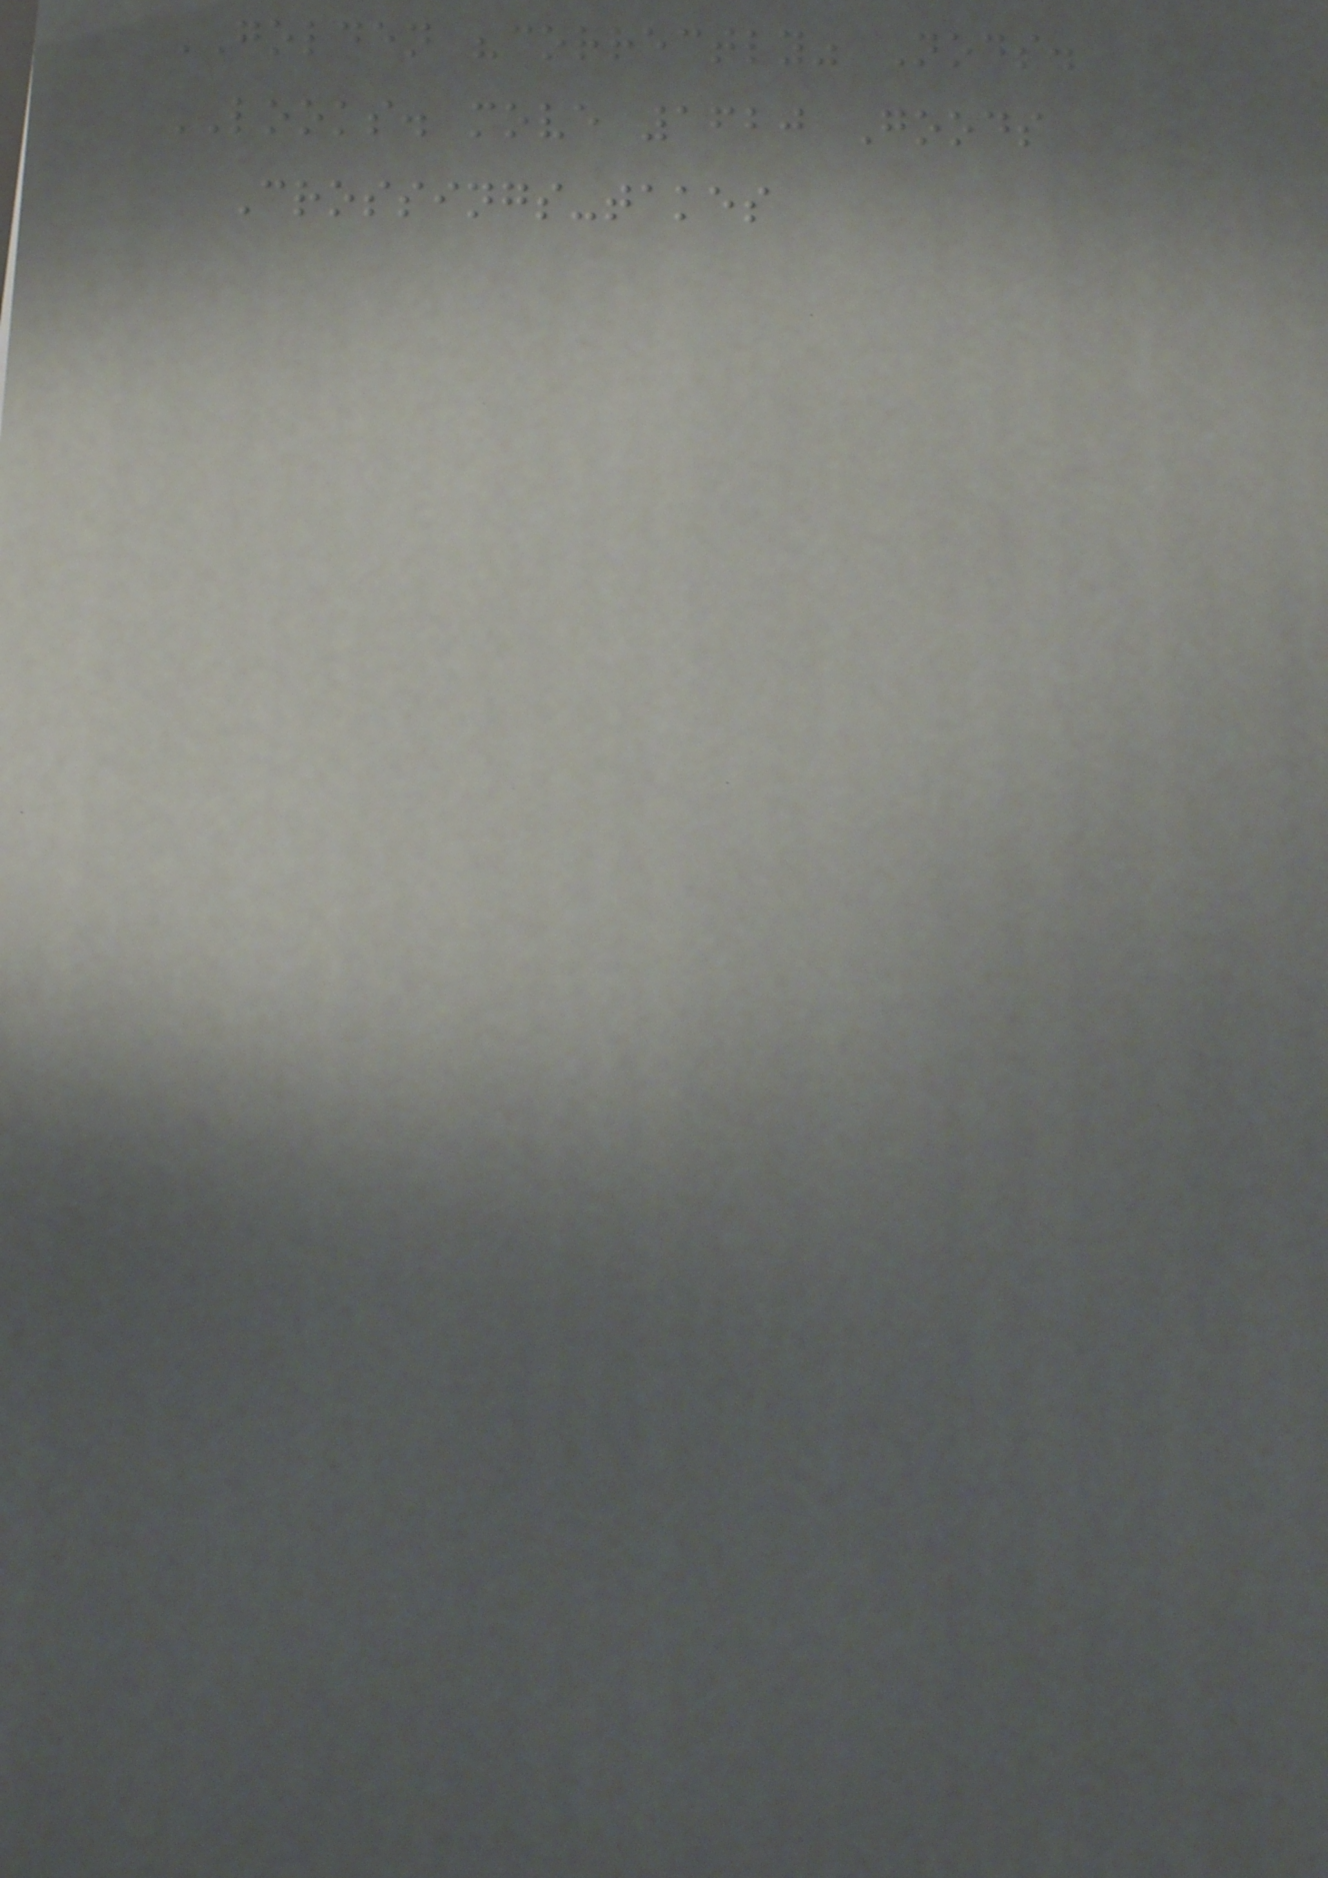GOLDEN "correctly" Nods.
LOOKS. move 1620 Goods
Crossings-takes
